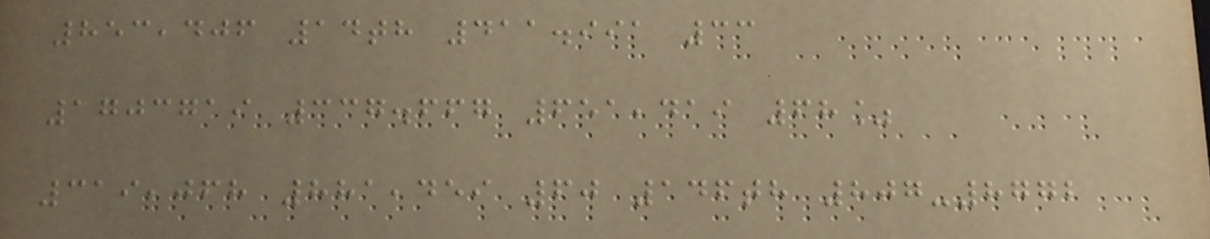853,406 14th 411.991 33
1703719 337.667 651,419 68%
319,068 881,459 60 146th 807-8772
